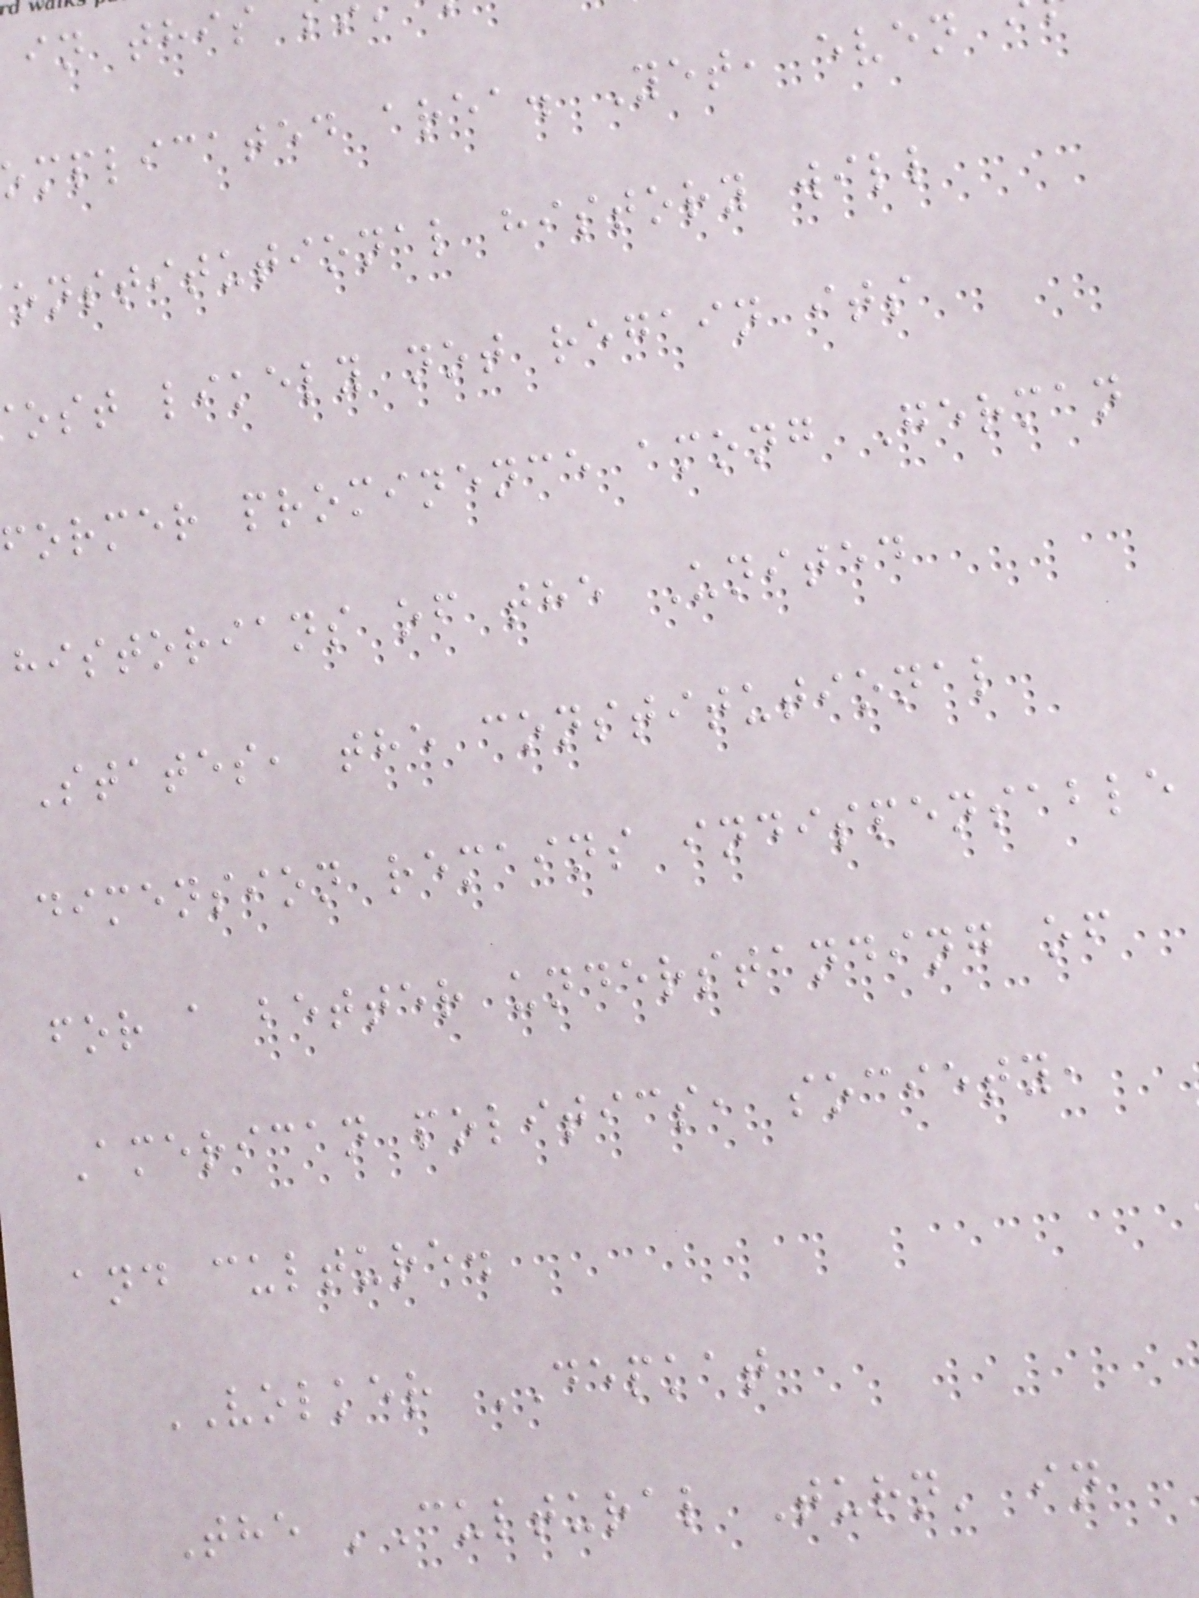in this
omplicated area. Yet, even
onstitutional history will
ost likely not regain its
former prominence among German
historians of the United
States, the constitutional
dimension remains indispensable
for a better understanding of
American politics, society,
and culture.
VOLKER DEPKAT
The 'Cultural Turn' in
